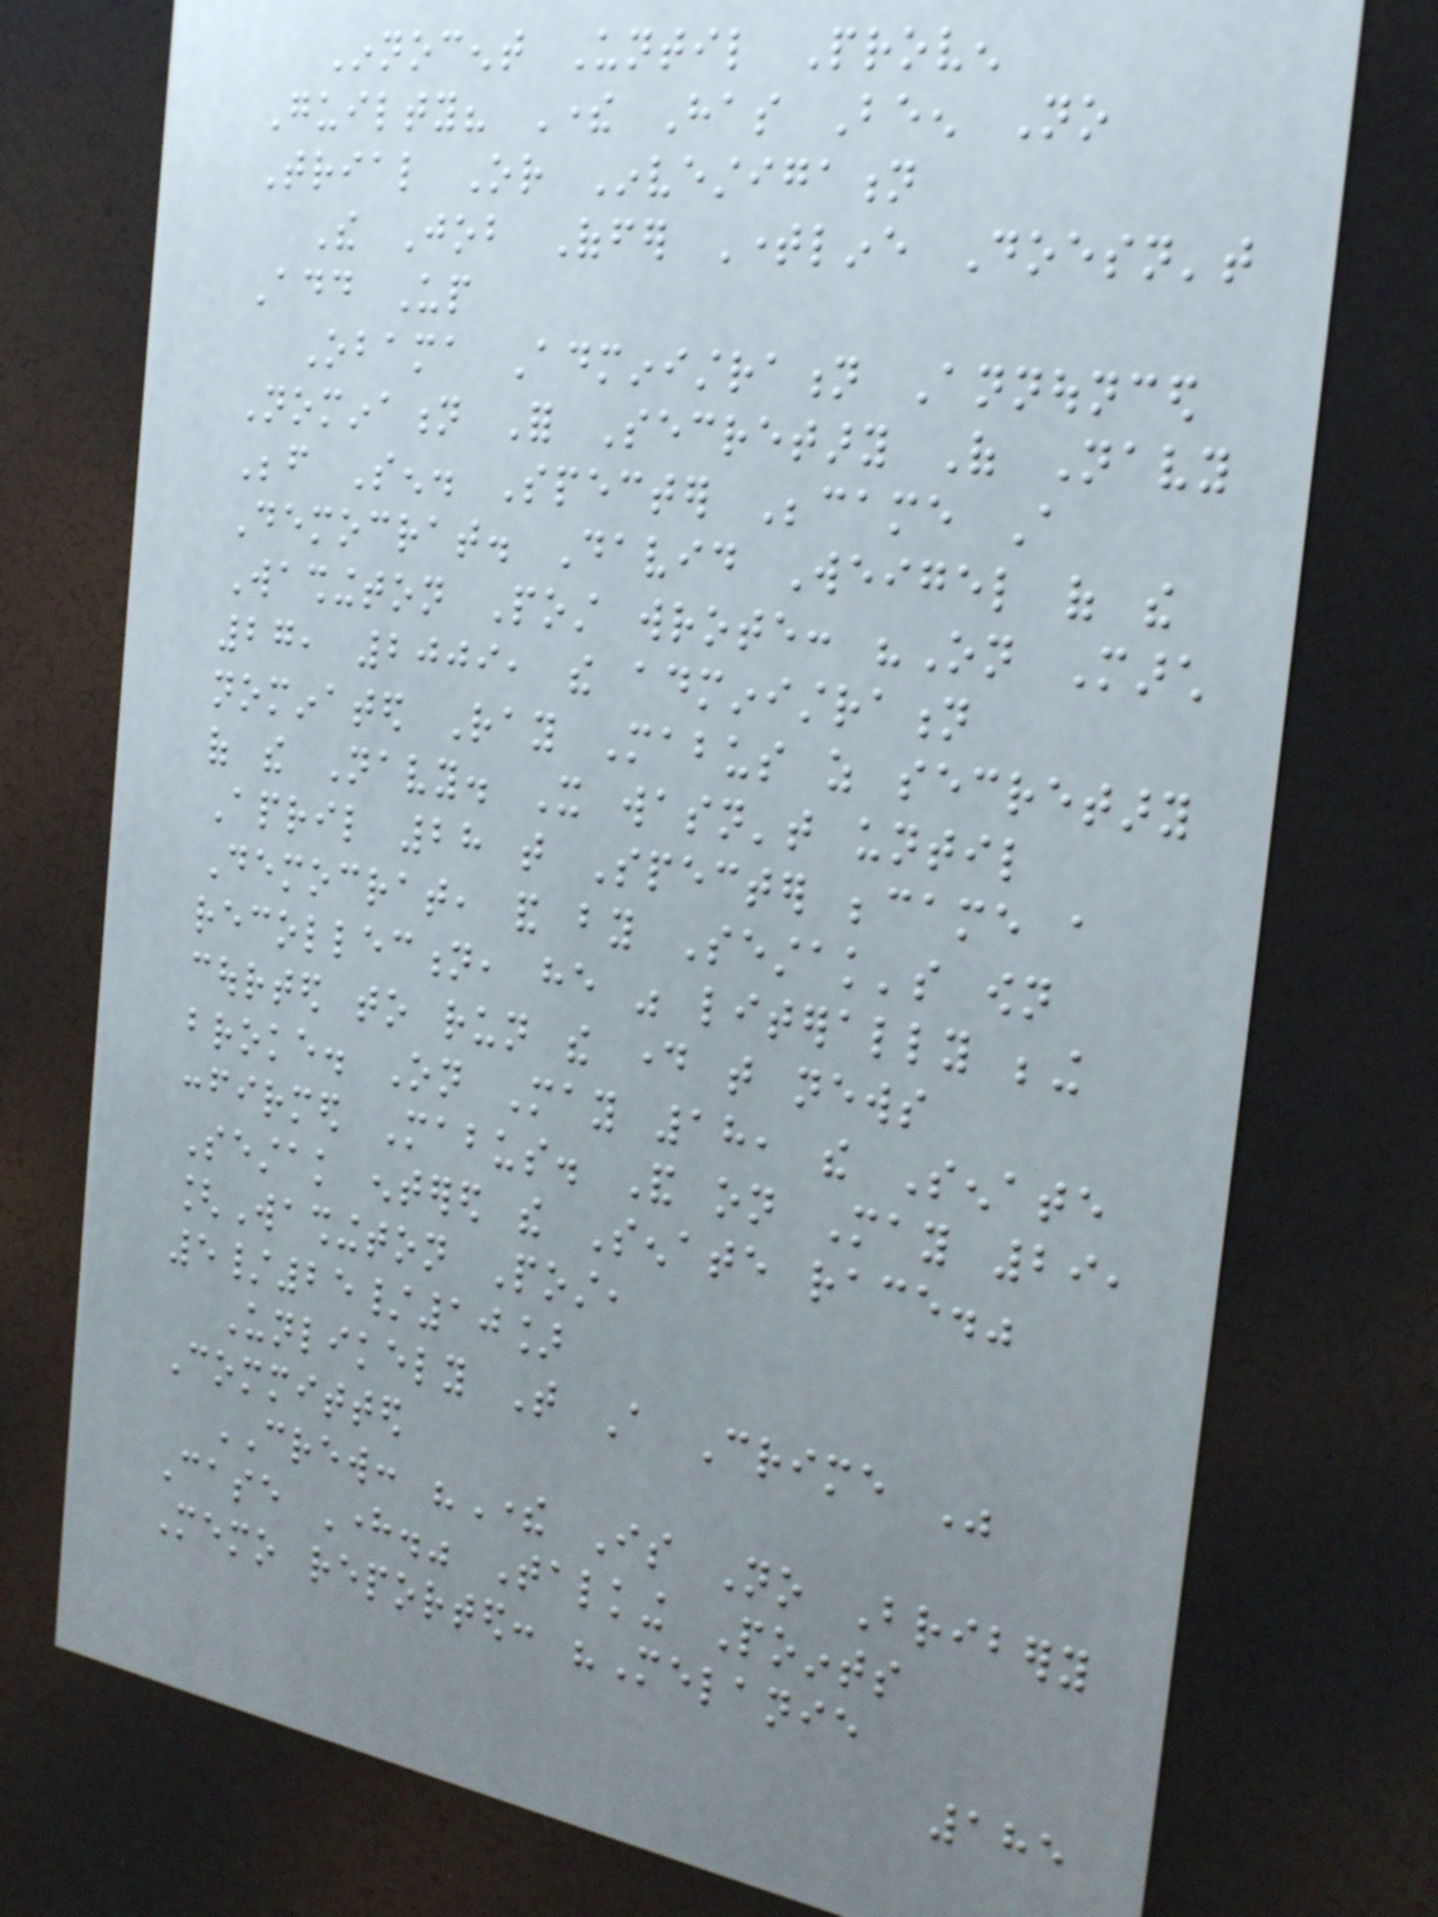Innocent Until Proven
Guilty? There Has Been No
Trial Or Investigation
The Job Offer Timeline Doesn't
Add Up
Obama Administration Announced
Nomination For Secretary Of Navy
Before Sen. Specter Became A
Democrat. David Weigel of the
Washington Post wrote: "On March
27, 2009, the administration
nominated Ray Mabus as secretary
of the Navy. It wasn't until
April 28 that Specter became a
Democrat, and by Sestak's own
recollection, he was literally being
courted to run the day that news
broke. On May 18, the Senate
confirmed Mabus. And on May 29,
Sestak entered the Senate race."
[Washington Post,
5/25/10]
Unlikely That A Crime Was
Committed
CREW: "There Is No Bribery
Case Here." Talking Points
Memo reported: "Melanie
185
